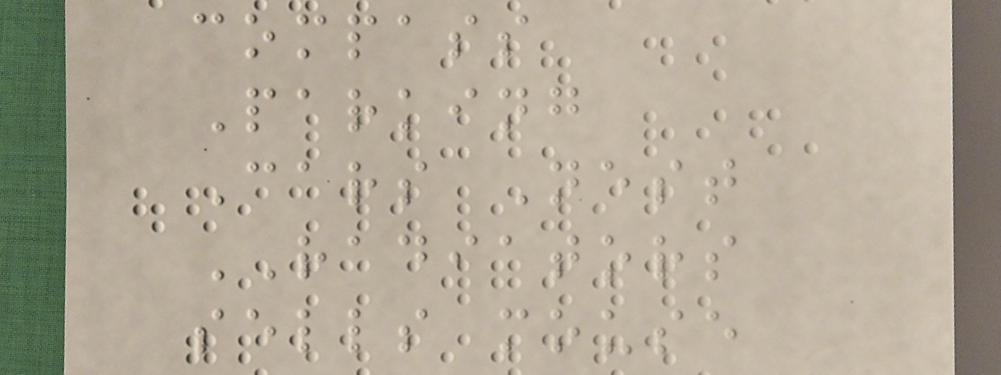compass
Parking
Cars Nest
RADIATORS
sells mouse
